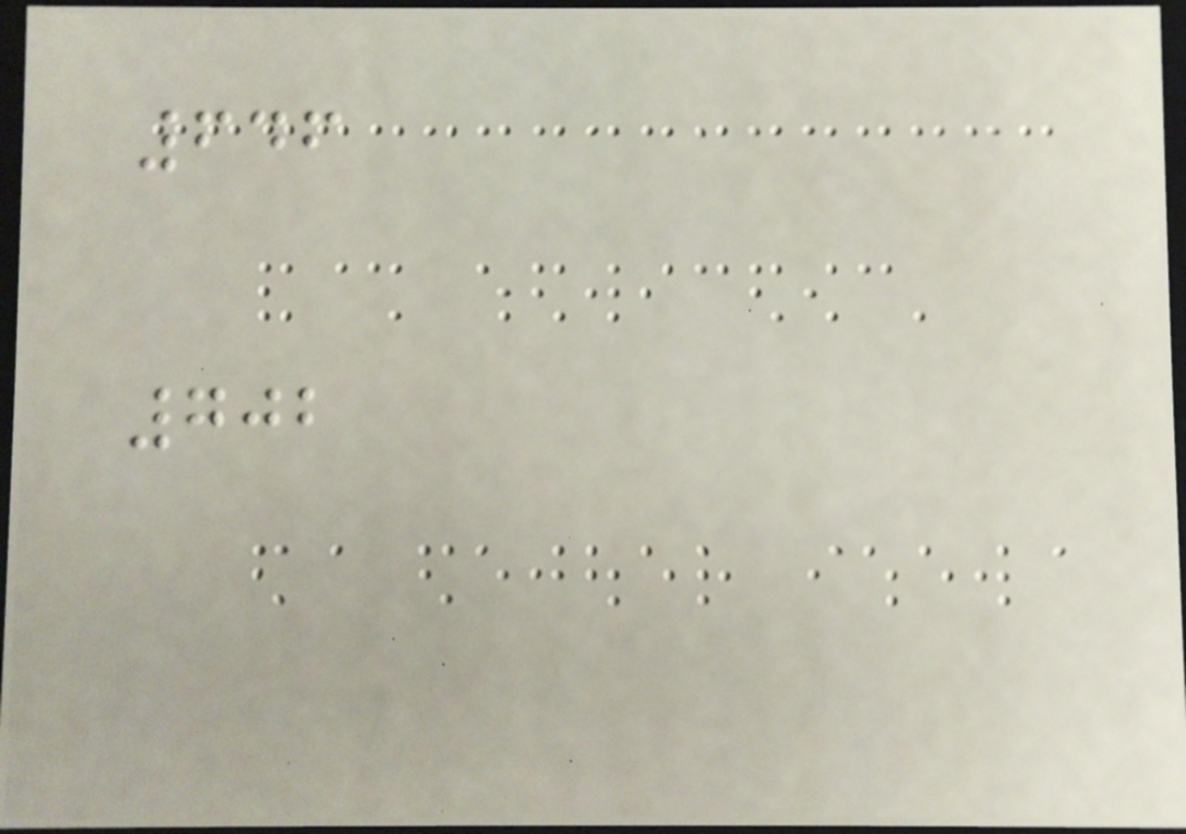646
702
